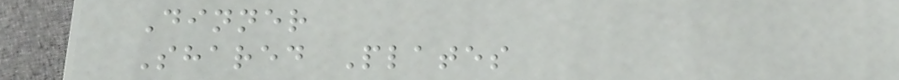Dinner
Shared Plates
